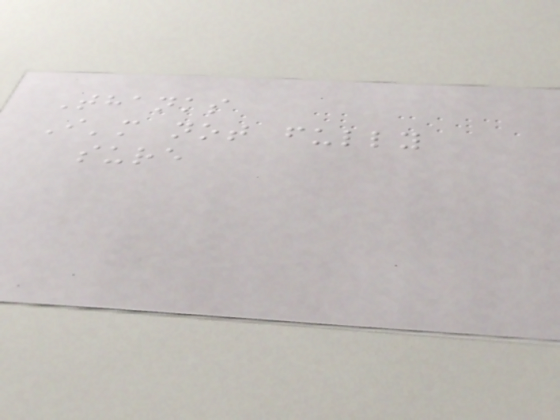Thanks
I'm not fully
sure
